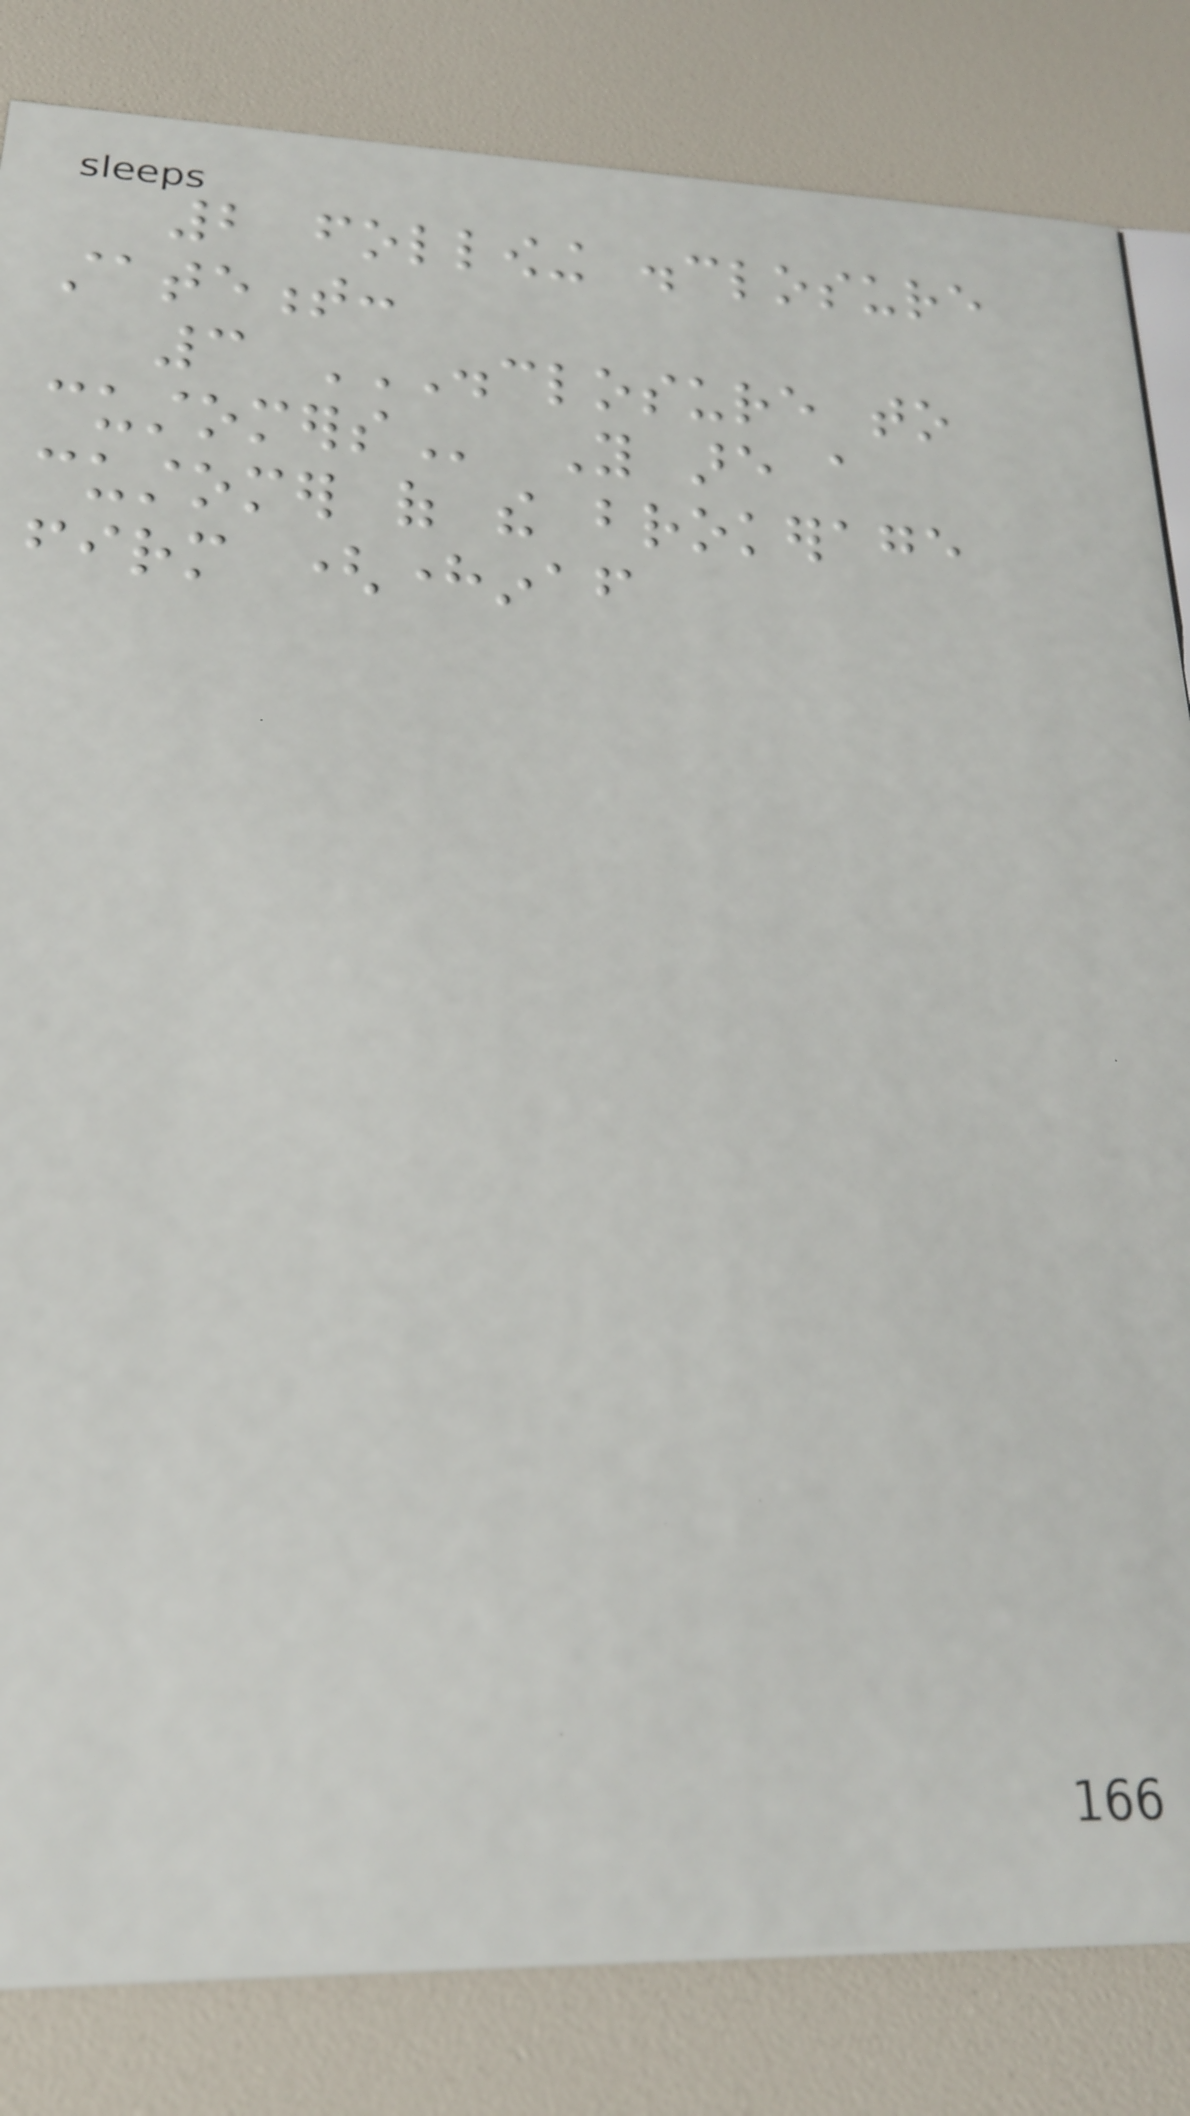2 following disclosure
statement:
3 DISCLOSURE TO
CUSTOMERS You are a
customer of the brokerage
firm (hereinafter
